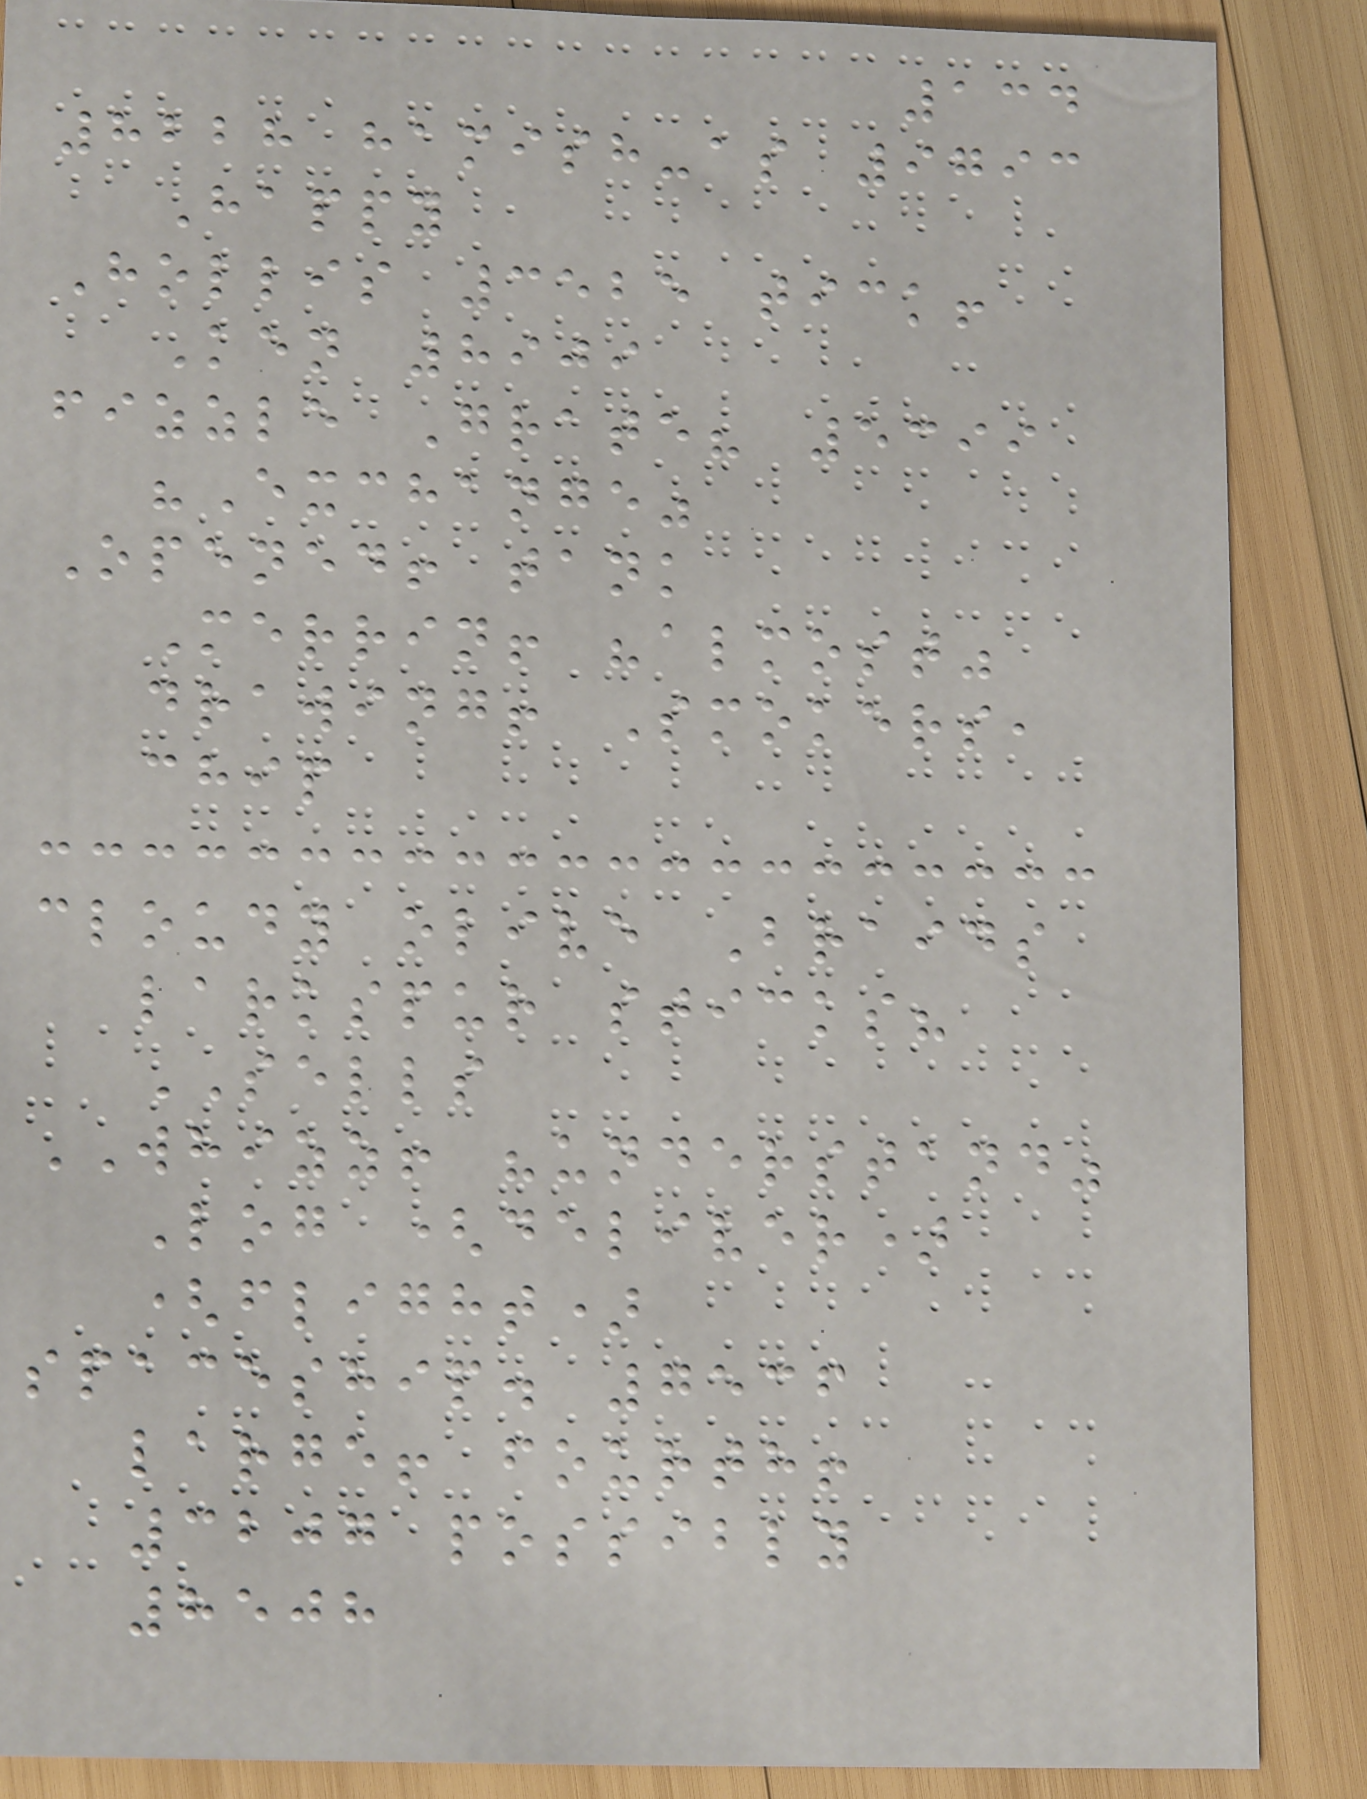134
8228 hamish-as 9793
Happy
Hollis 3525 tick!
Ken 8909
fizzle Grate? 5399
"Exchange"
Opened! tank
Merrin! "almost"
drawing! Smokers,
chip
cloudy olive Braids
larkspur sticks?
SELLS
WHIZZ! "understand"
Log (deliver)
(flight)
spaceship. 7536
large! fourth!
3207 possibly
8508
